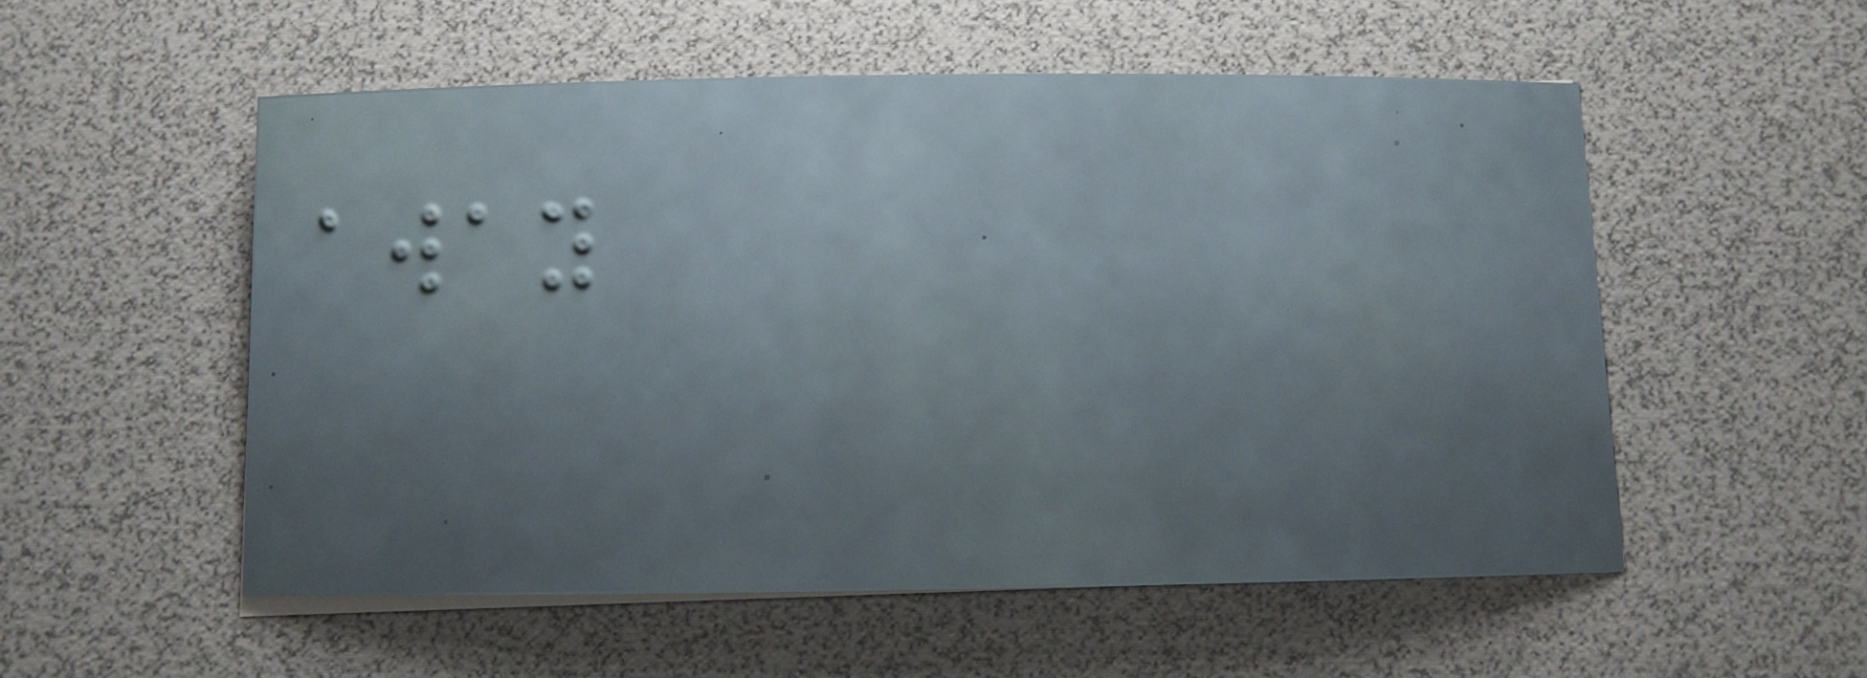away
